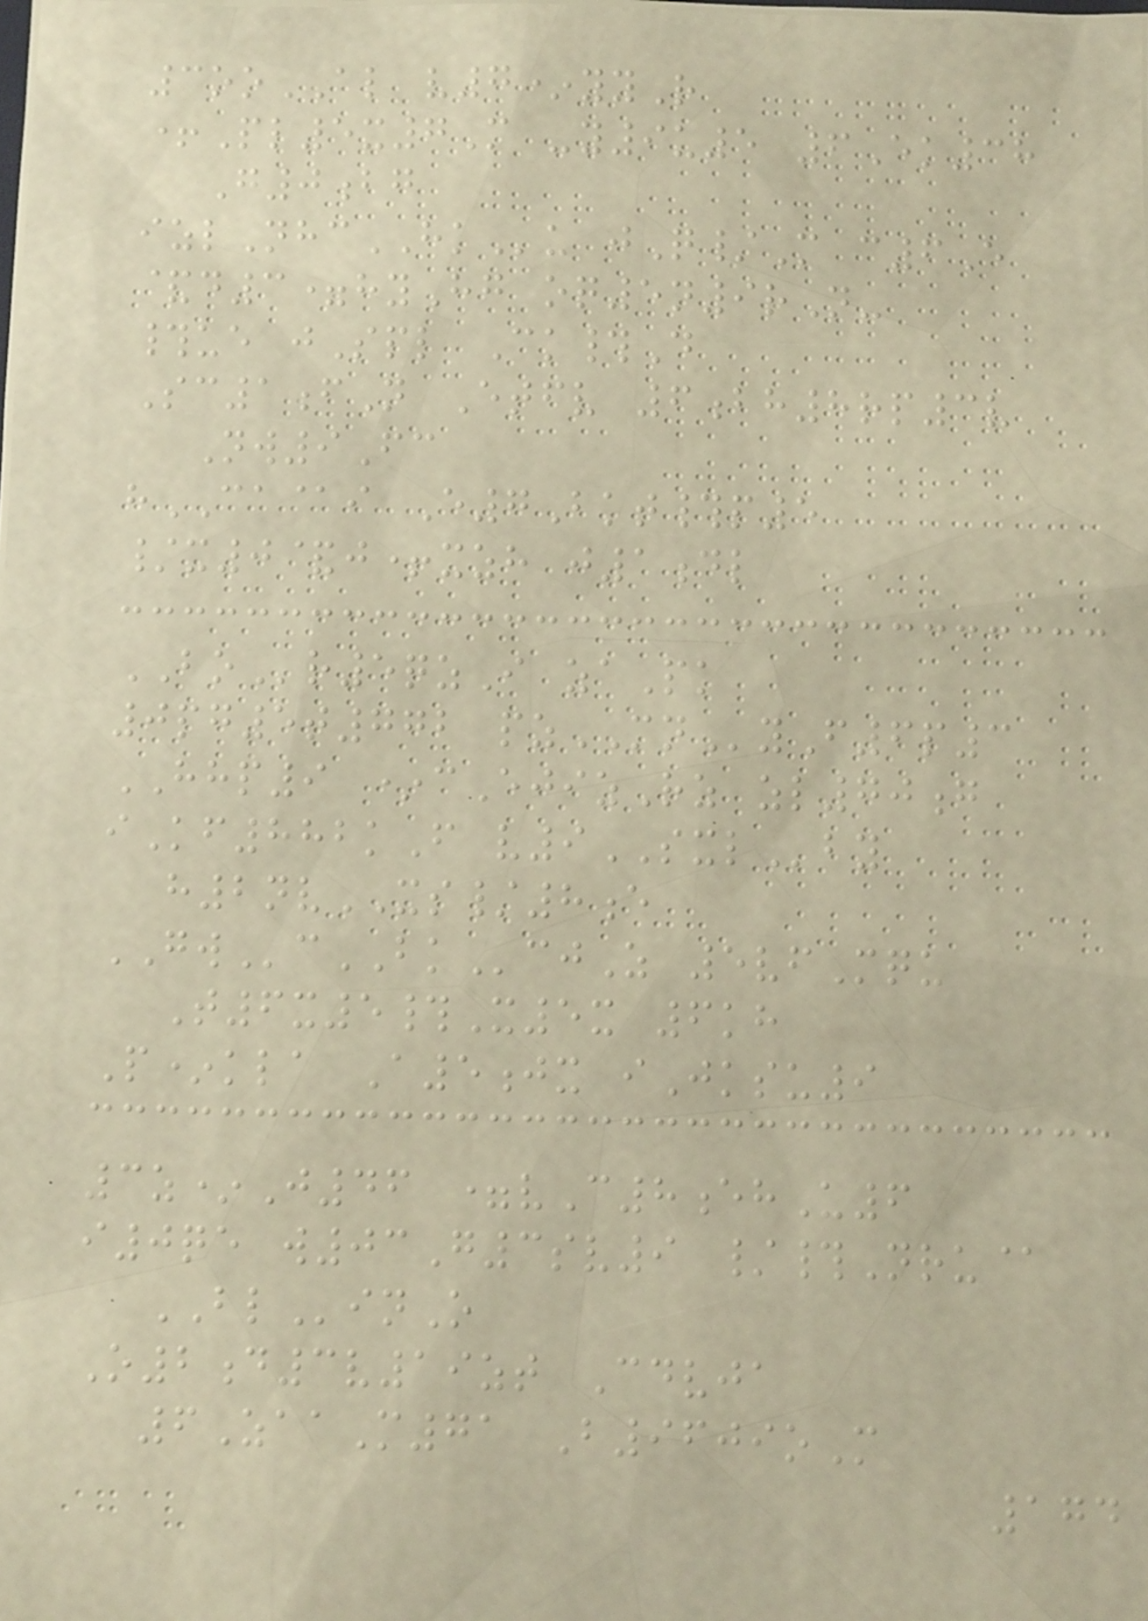3ooAL v7*yyR
+Pl5x7M -y9u5 6Ek38
G0bg
izlNhcHKu jQ/M c6E
&d3=hyHg oq5n9rN-
#ue jSpl Ck#D
Sc1fN Etfv 6bh8rp3v
Nw9Fc
hCA@i E7Bkt#p5
/x0&j+xzh j1dl
BOr5qzI zaPk
0pg5t772 pzMNyF6p3
HHP9 *cEjizRz zl70g
iKf882kF v9SXLby
h2nvXS/8e
GWcBKcjZ 5vfMqu
T6x5#X5x 6kh
P*kla A5jx iJksu9
3z*J46 =vC8ehU6
i0qe w03G3sv9 /#Nru@
BLinO
O2d3v19zt Cdvja
6ZaaM71 B9609oM
174
